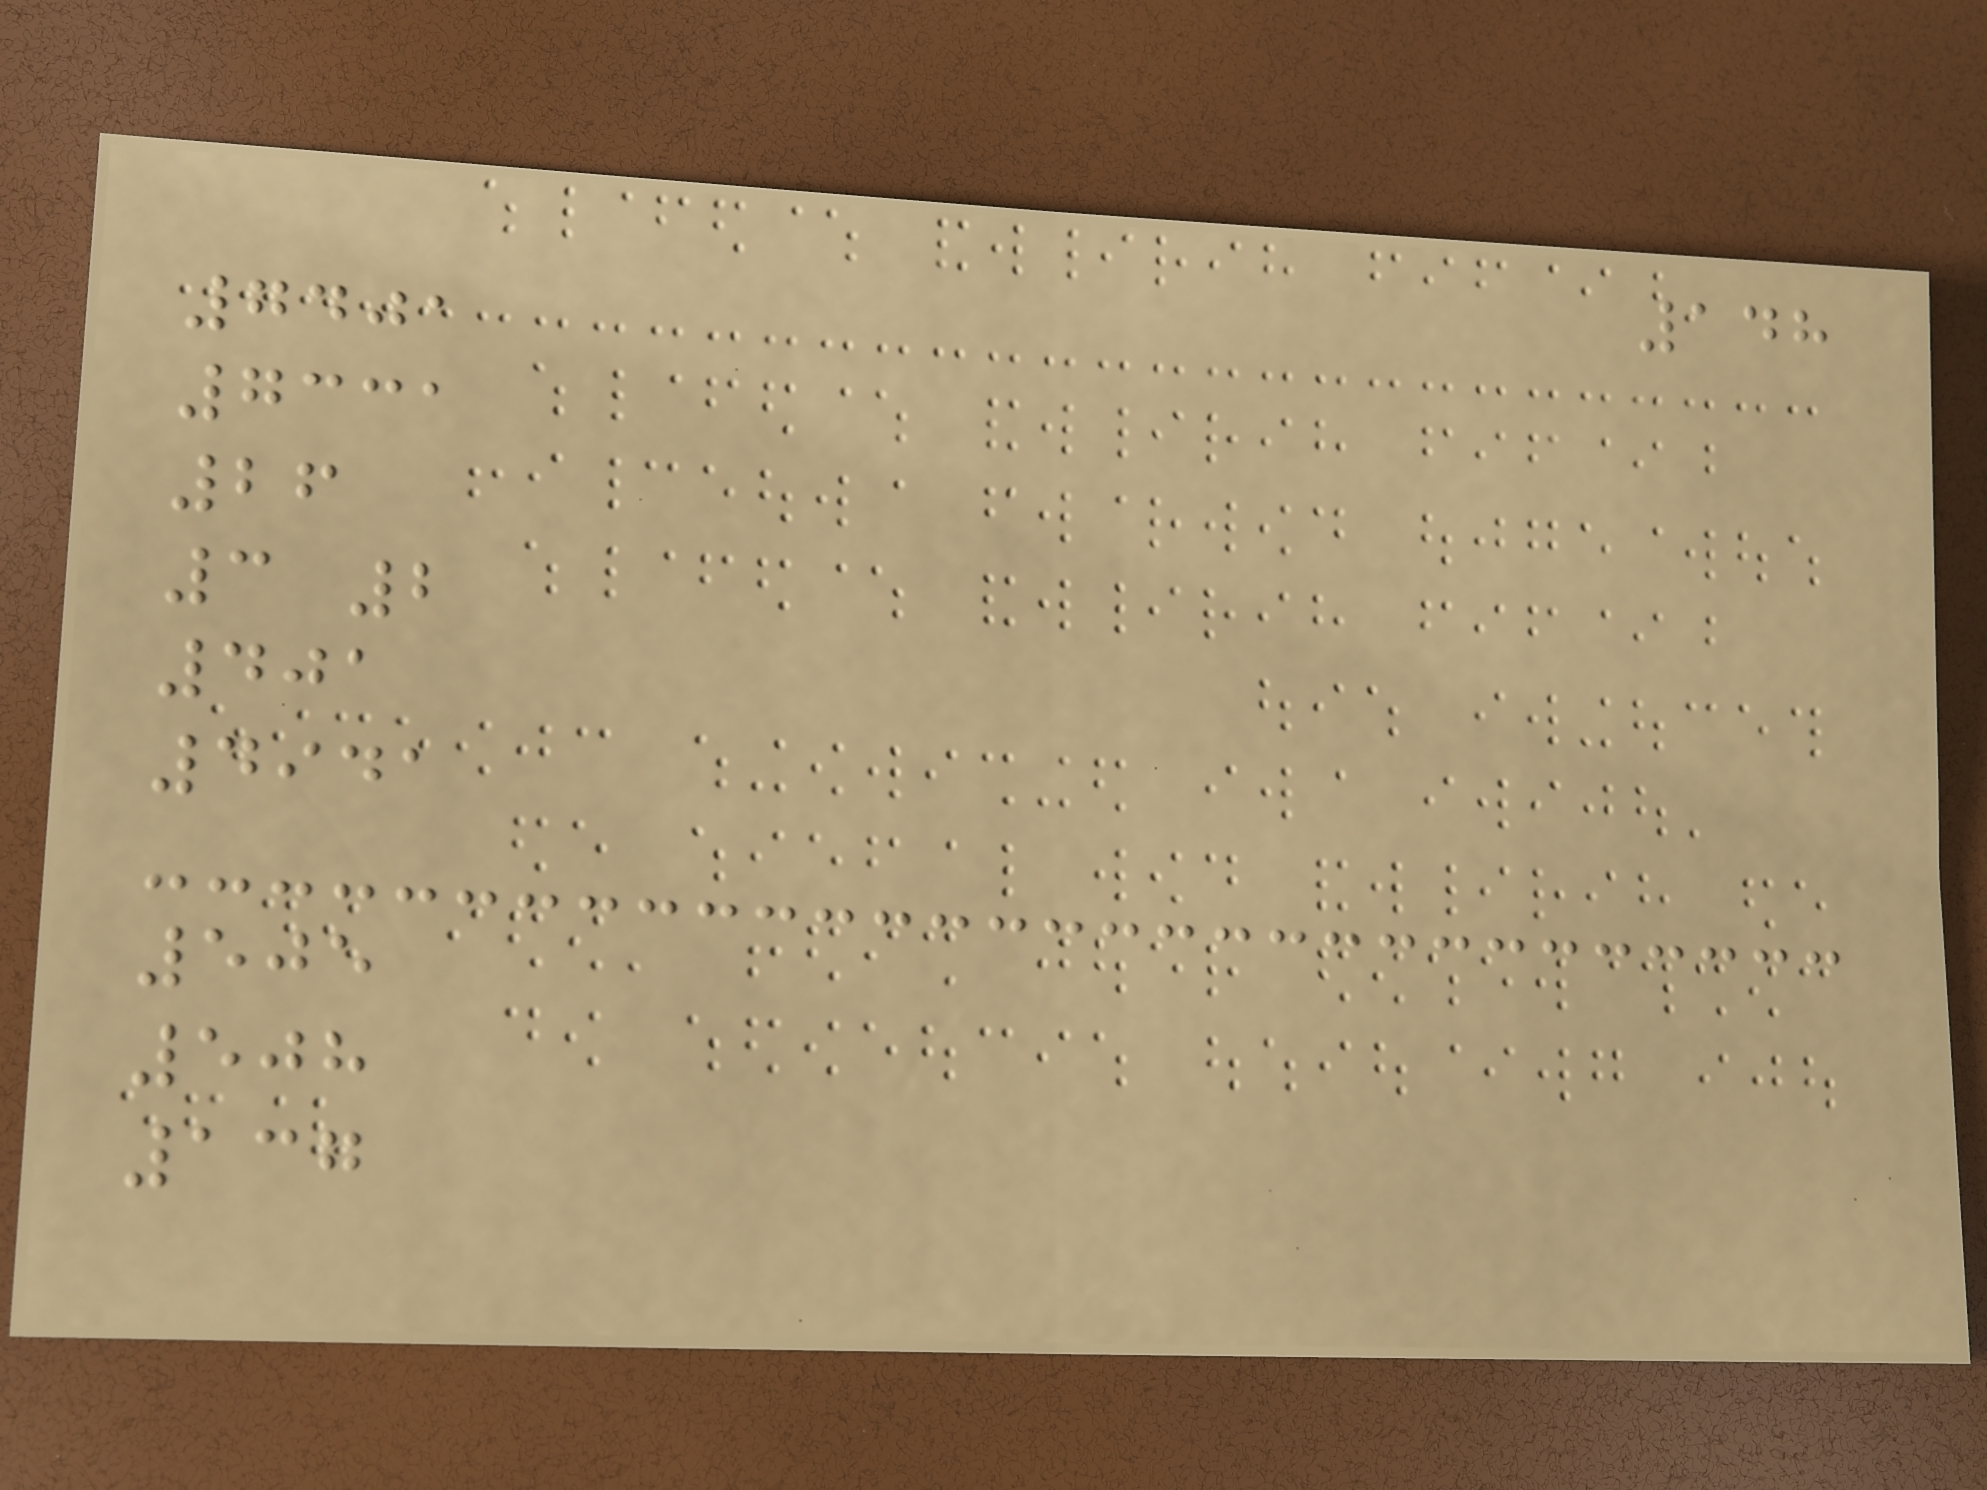148
7401
7331
26
3 2
401
4941
505
508
137
